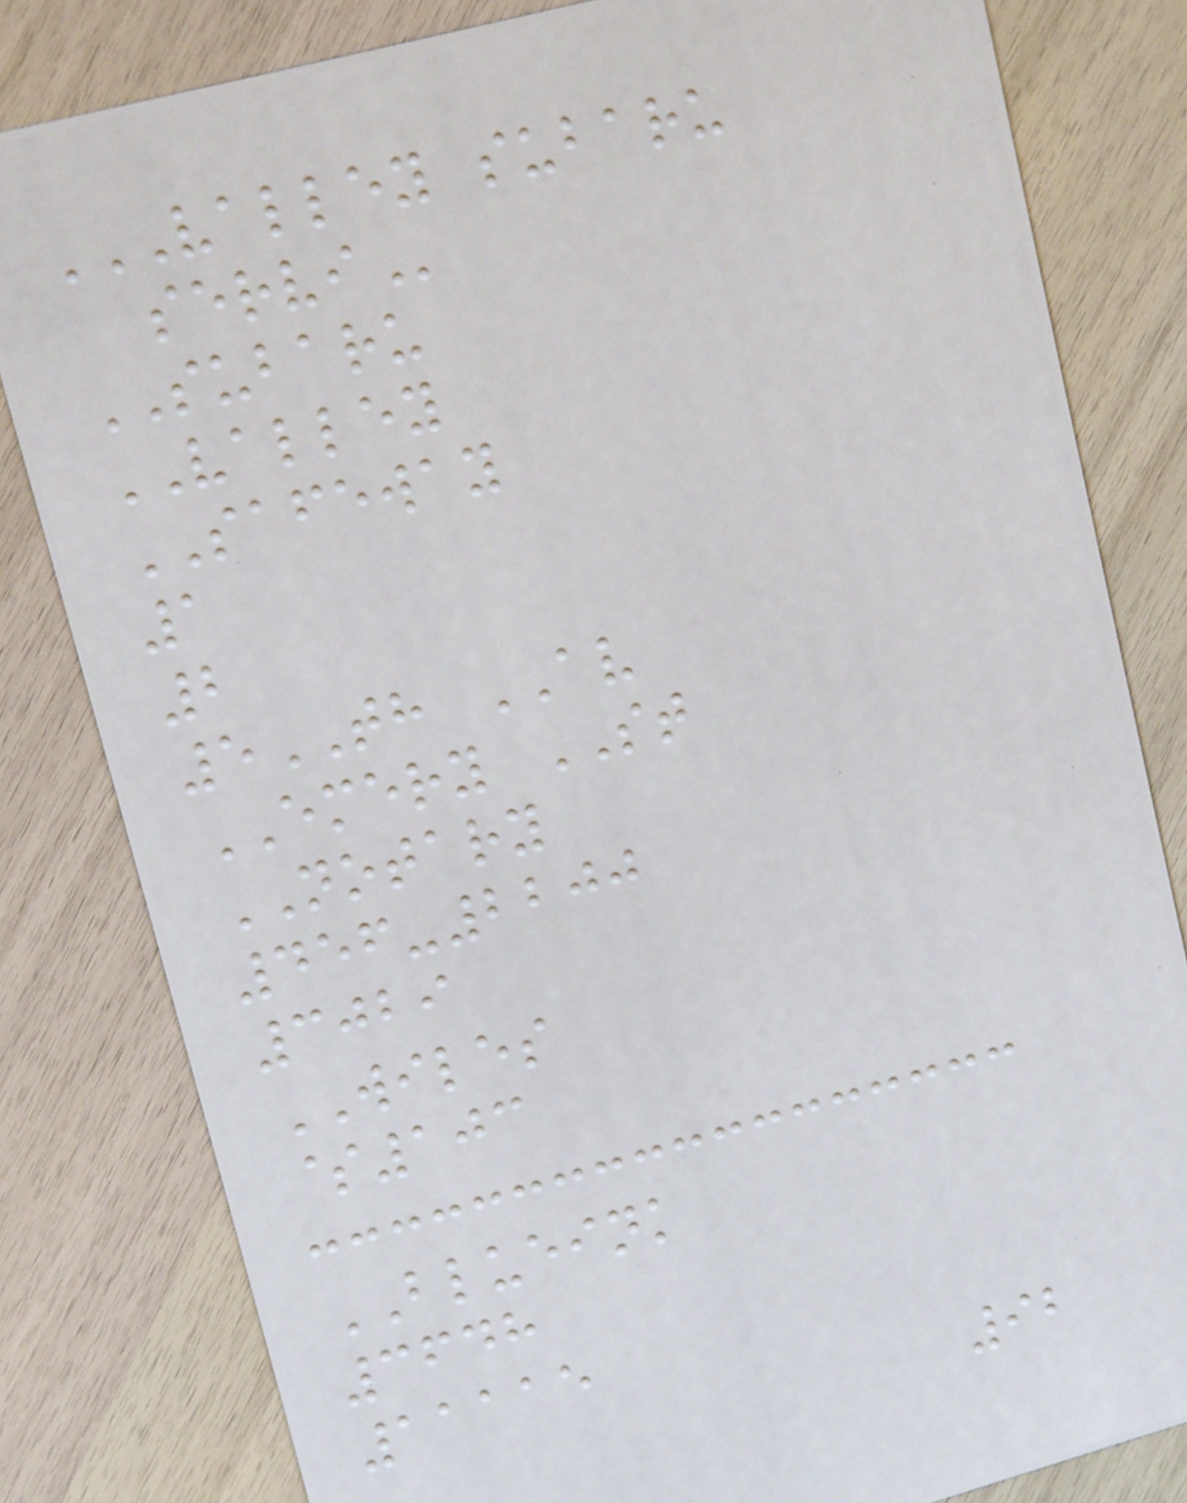VALLEY SUBARU
SERVI
SUBARU
VALLEY
SAFEWAY
1
2
5TH AV
EMERY ST
NOTARY
456-2200
3029
WILES
$103
BLUEINK
3648
11115
92
